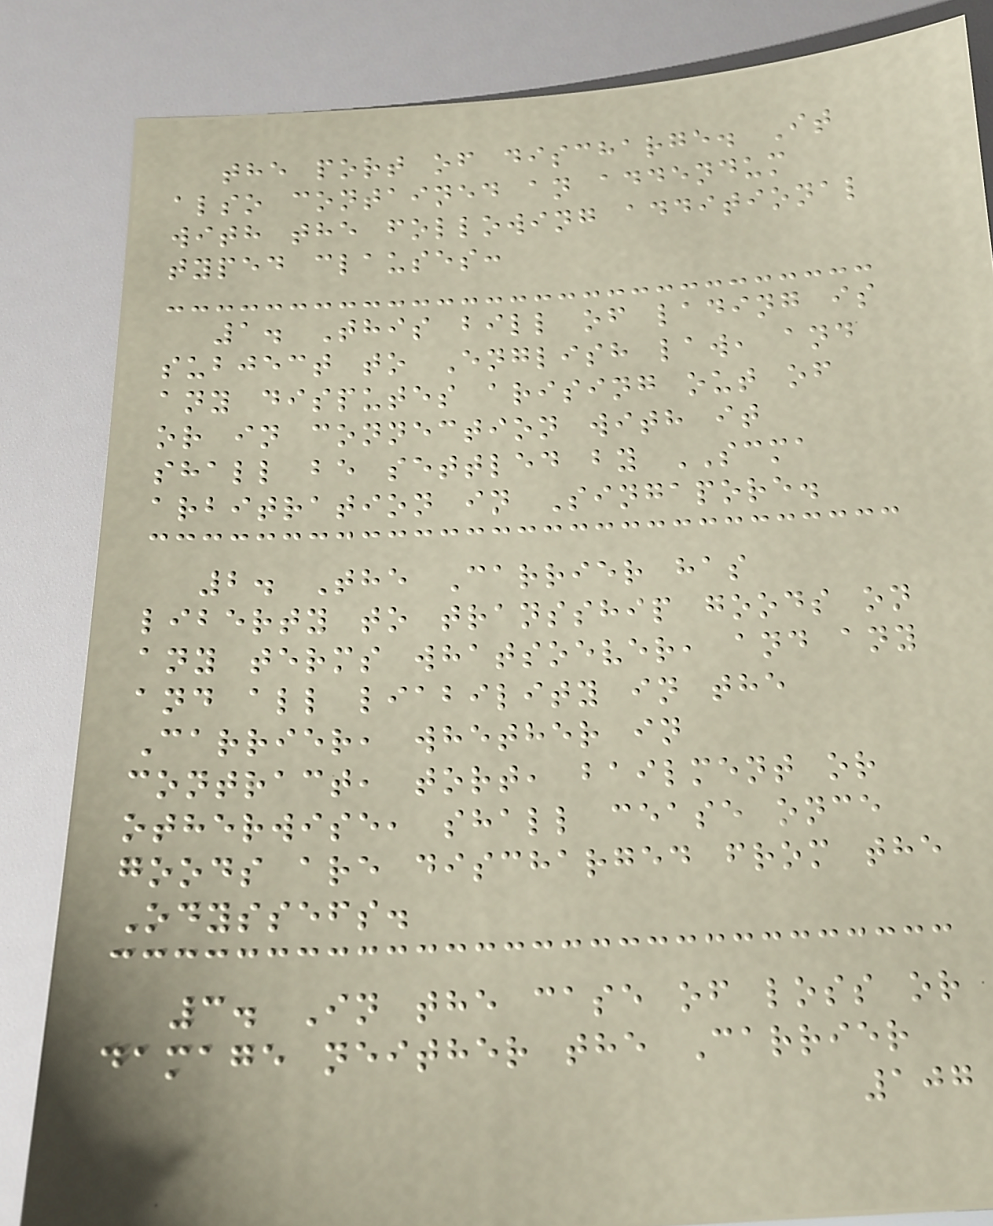the port of discharge. It
also contained an addendum
with the following additional
typed clauses:
1. This bill of lading is
subject to English law, and
any disputes arising out of
or in connection with it
shall be settled by SCMA
arbitration in Singapore.
2. The Carrier has
liberty to transship goods on
any terms whatsoever, and any
and all liability in the
Carrier, whether in
contract, tort, bailment or
otherwise, shall cease once
goods are discharged from the
Odyssefs.
3. In the case of loss or
damage neither the Carrier
107
